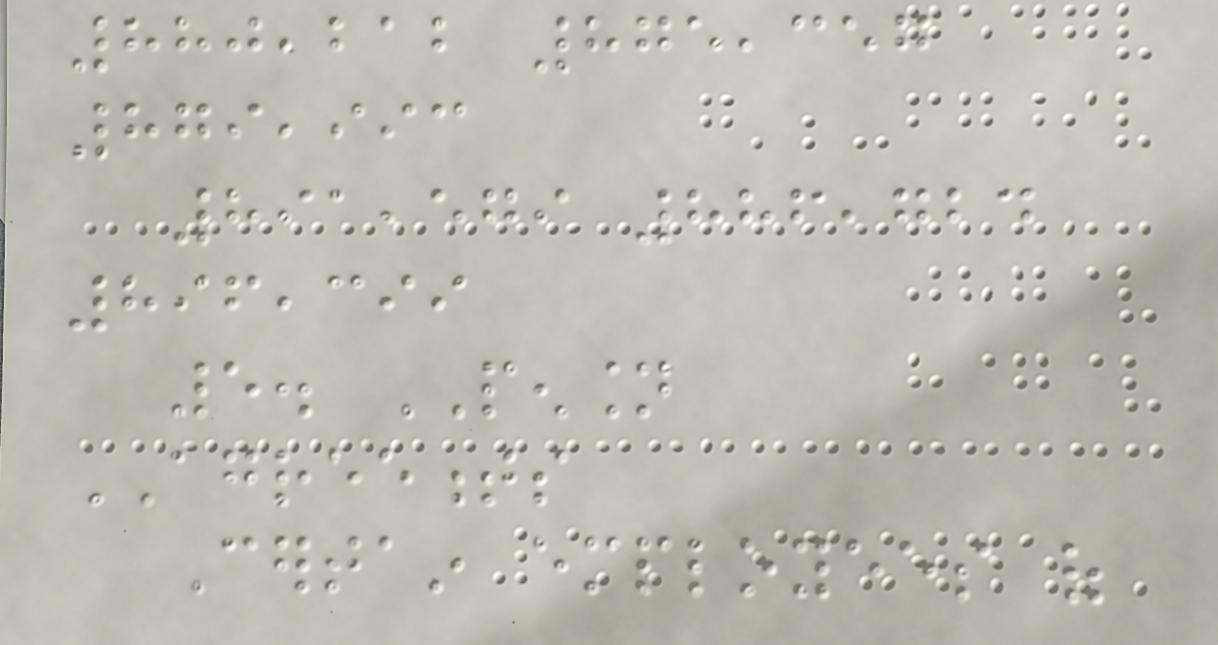880,212 875,357
879,993
891,579 886,724
896,399
5. PENSION
AGREEMENTS
Certain employees of
